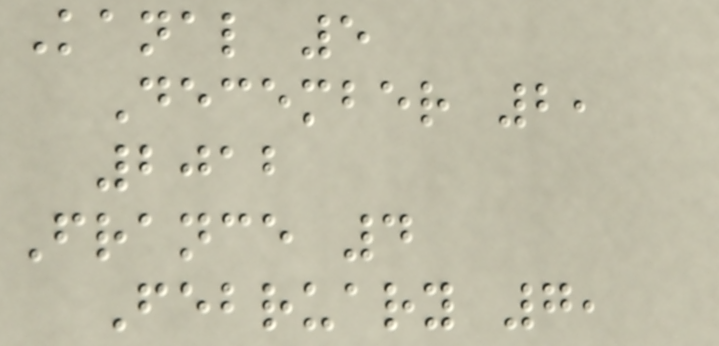Kanal 5
December 2,
2012
France 4
February 7,
